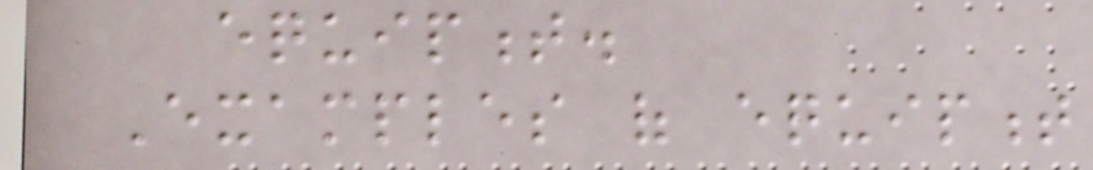equipment.
Examples of equipment
